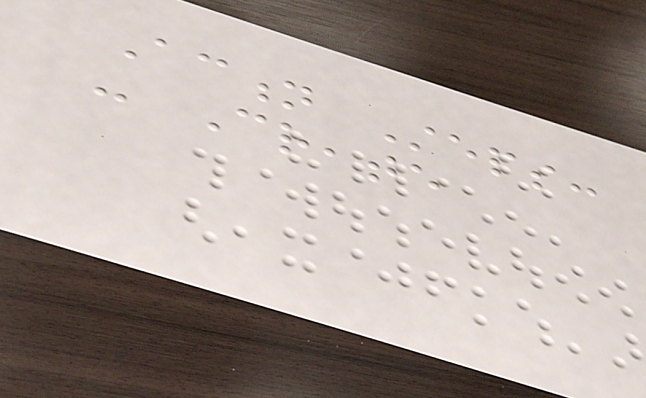Action Steps:
- Create
